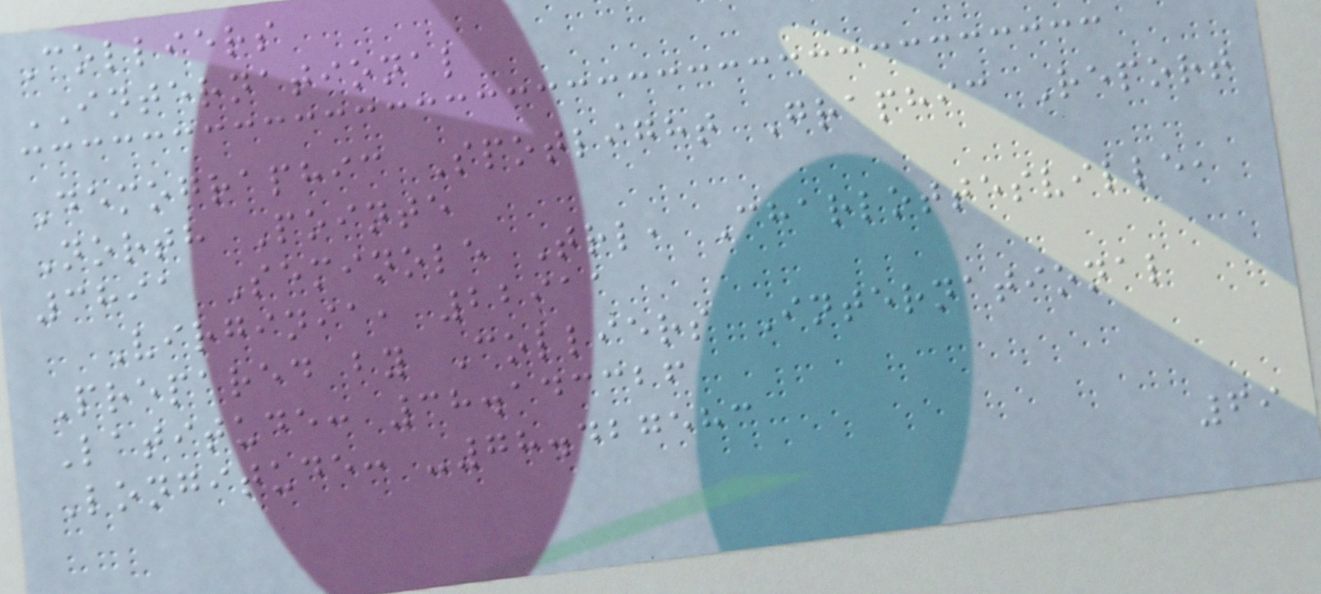Colliers
INTERNATIONAL
Demographic Spotlight Graphic Report
North Pointe
3891 Seminole Trl, Charlottesville,
Virginia, 22911
Prepared by Colliers International
Latitude: 38.143326
Longitude: -78.427583
69
